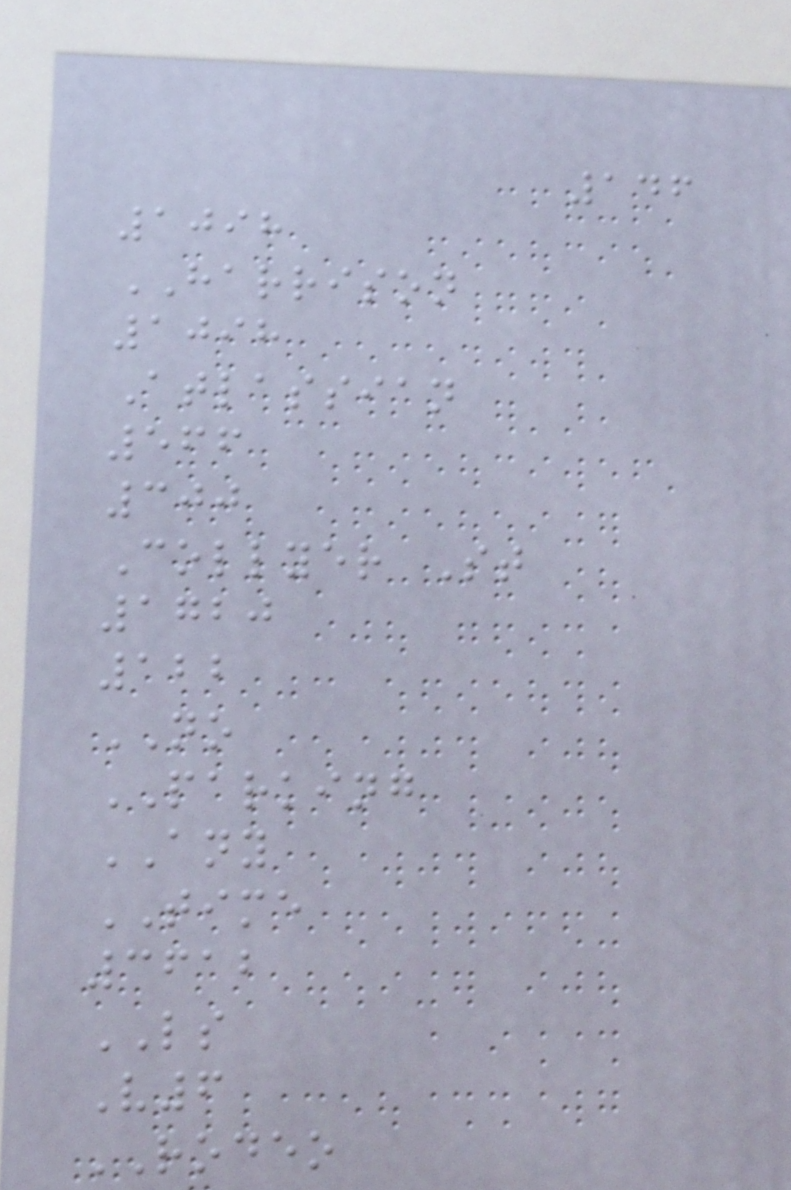146
1098
HARRISON
1098
Atlassian
566
300
Collyer St
1720
122
NO
PARKING
ANY
TIME
3612
LS
V6
RODEO
